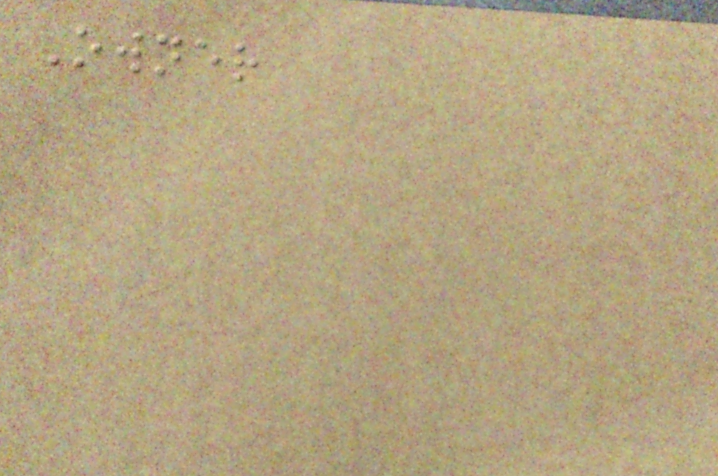Owner
